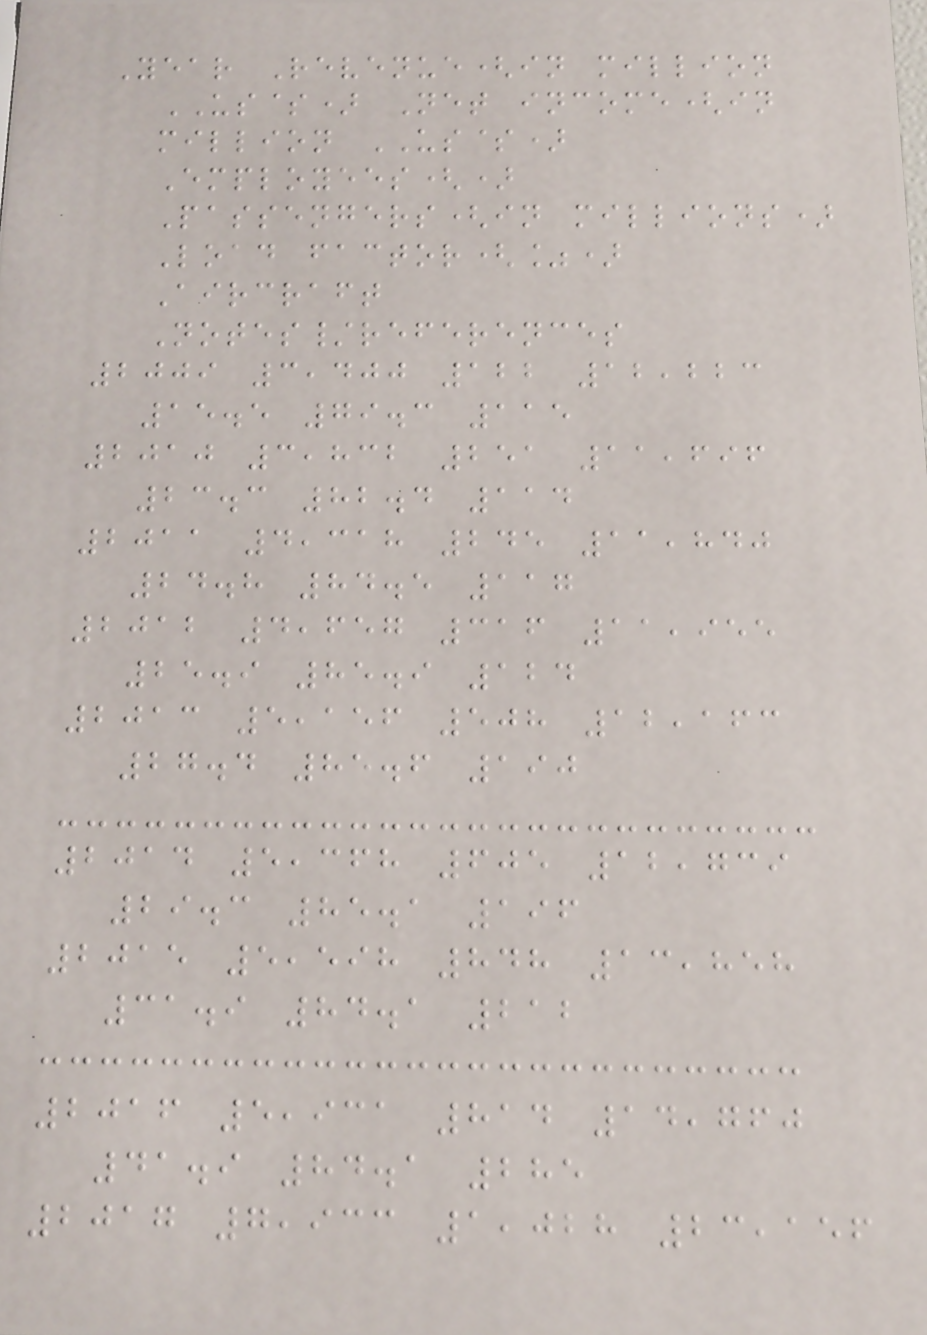Year Revenue(in million
US$) Net income(in
million US$)
Employees()
Passengers(in millions)
Load factor(%)
Aircraft
Notes/references
2009 3,400 122 12,223
15.5 79.3 115
2010 3,832 251 11,696
23.3 82.4 114
2011 4,318 245 11,840
24.8 84.5 117
2012 4,657 316 11,955
25.9 85.9 124
2013 5,156 508 12,163
27.4 85.6 190
2014 5,368 605 12,739
29.3 85.1 196
2015 5,598 848 13,858
31.9 84.1 212
2016 5,931 814 14,760
41.9 84.1 285
2017 7,933 1,028 23,156
